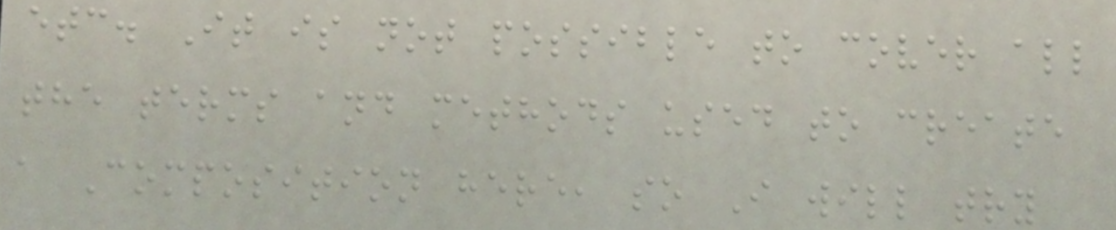etc. It is not possible to cover all
the terms and methods used to create
a Composition here, so I will try
